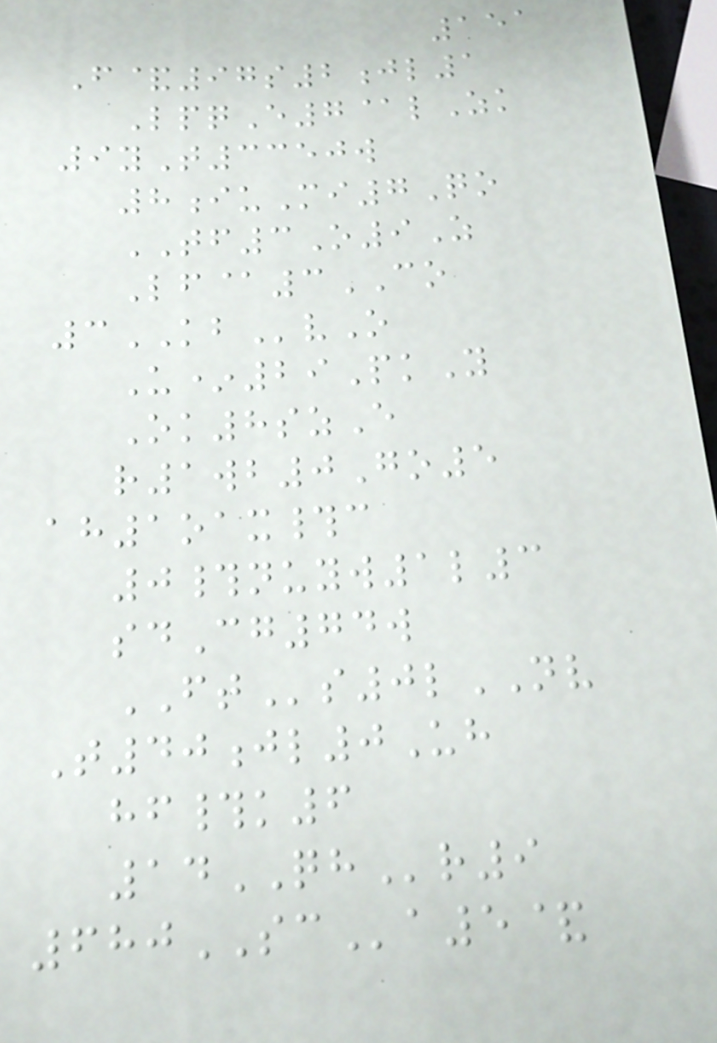151
F&97s2jl1
LpqE7@lZk
9yT3350w
8iuMi7Qo
TF3O9Z
Lf@3CO
3KBvO
U*29PkY
Ok8szE
r1wb0Go5
ah1oax#c
0#nuyw1l3
sdCg74w
FTs0lNV
T40jl0Uh
hf#k6
14QHr9
680SCa5&
